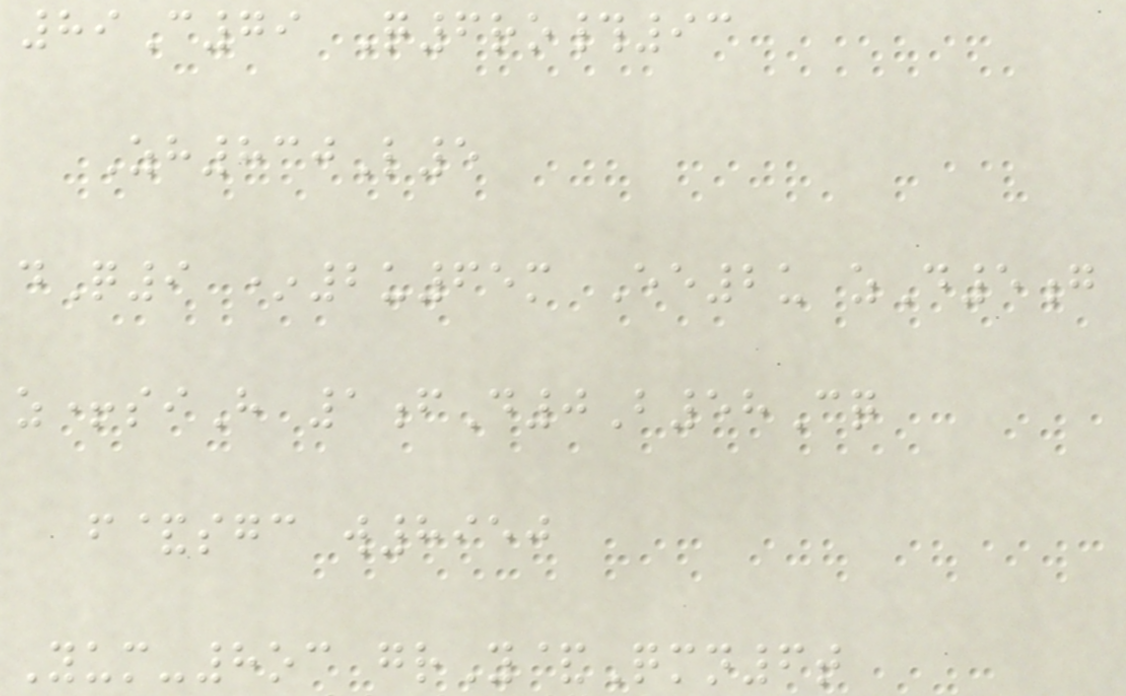89C79 Q6ro#93
Zh830L5
dQ9 *2u65m Ee2u zD5g
z+siH 1fD0B58Cq
f&sgc w8950
Yum-8oc grY&Qmn6t
